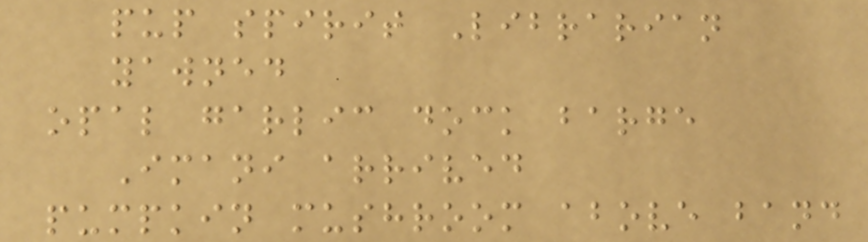pup spirit Librarian
yawned
opal garlic dock barge
Imani arrived
pumpkin mushroom above band
